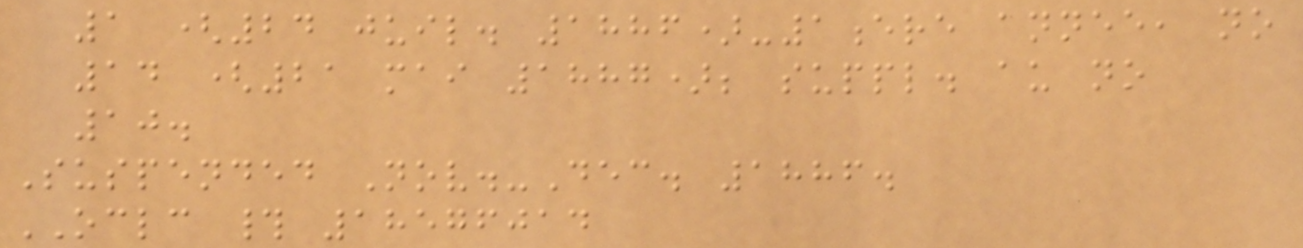1 (24 juil. 1886)-1ere annee, no
14 (21 mai 1887); suppl. au no
10.
Suspended Nov.-Dec. 1886.
OCLC # 18576014
